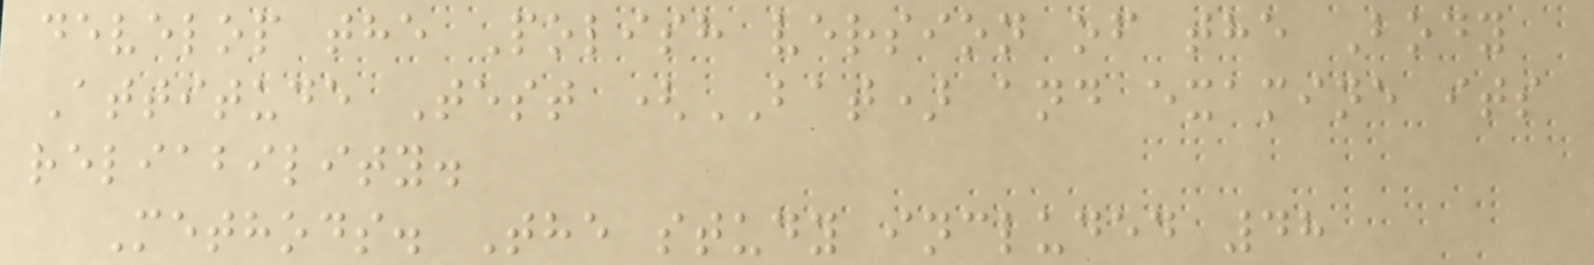develop the Polish version of the Body
Attitude Test (BAT) and examine its
reliability.
Methods. The study included 48
